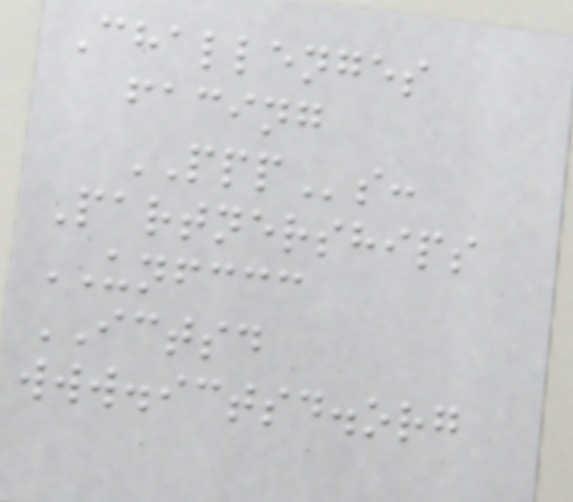Challenges
facing
PPPs:
Partnerships
UNFCCC
ICTSD
www.ictsd.org
